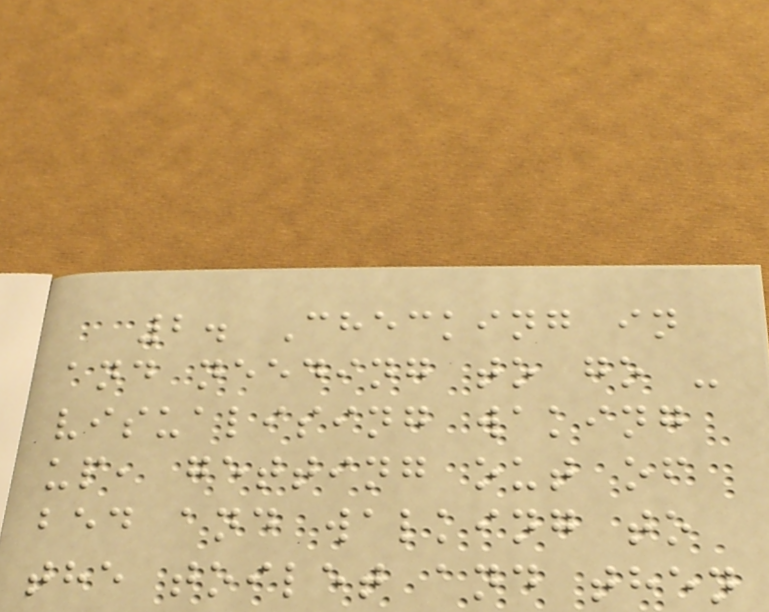2. Checking in
and needing to go -
visualising waking
up, getting out of
bed and walking to
the toilet and then
